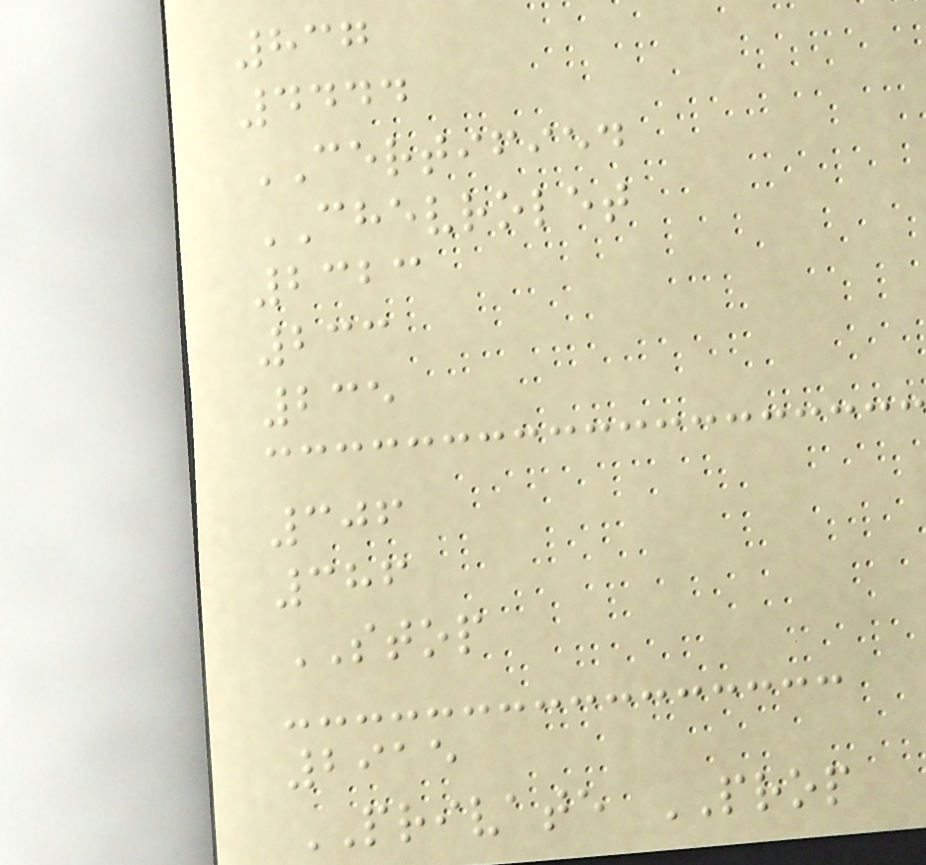837
4444
CERTIFIED
CHEVROLET
2323
233
235
306
386
STOP
2915
PRIVATE PROP
